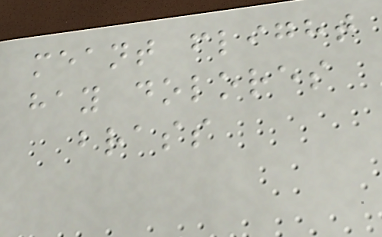meant flight
hay dolores
brass
